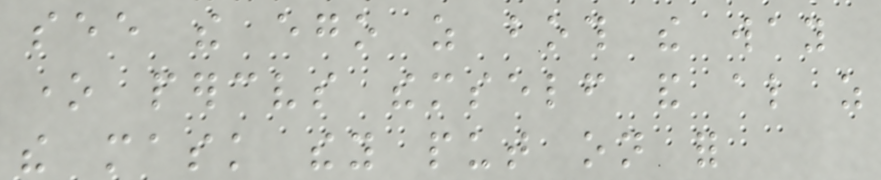see the ego as both the way
one perceives themself and also as
the mask they put on for
